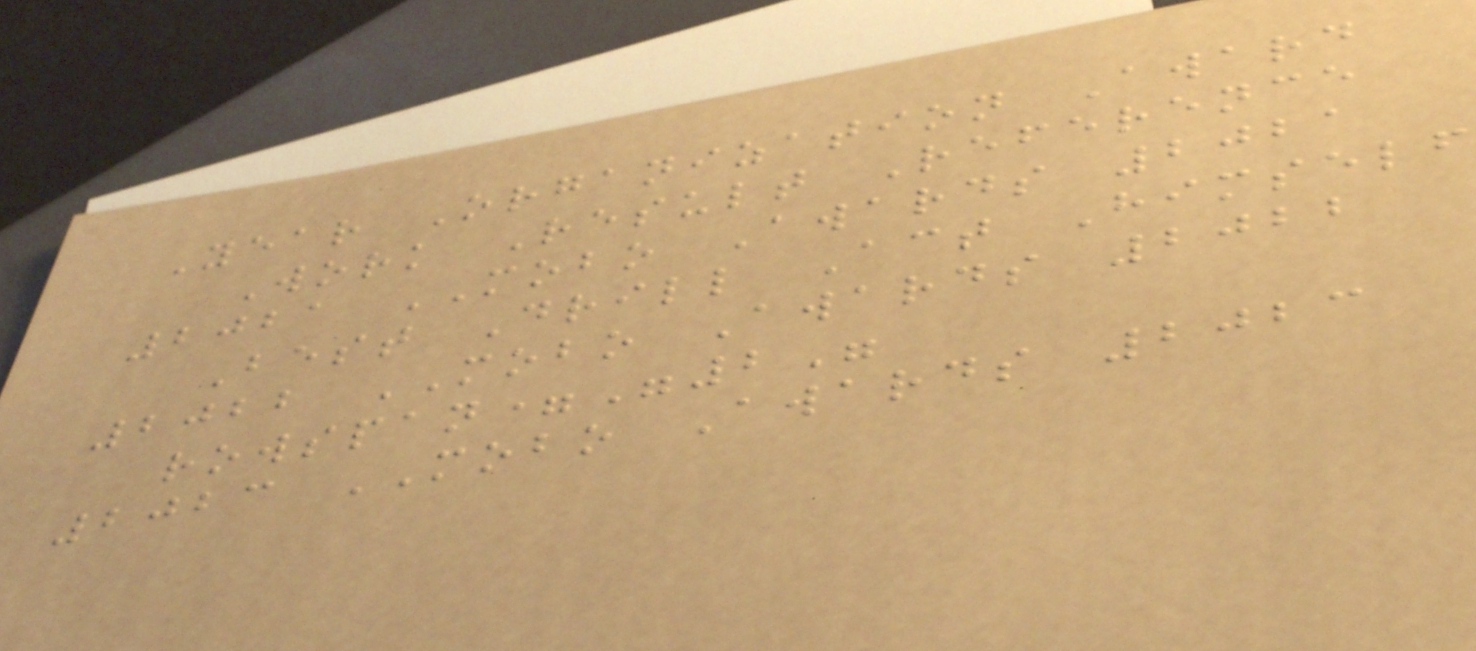Year Organization Award
Work Result Reference
2021 MOBO Awards 2021
Best Drill Act Himself
2022 MOBO Awards 2022
rowspan="2"
2023 MOBO Awards 2023
